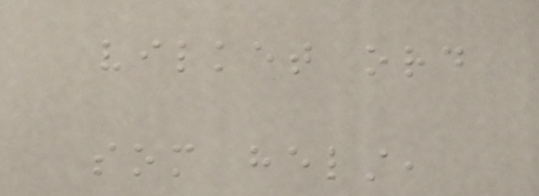vilket ord
som helst,
